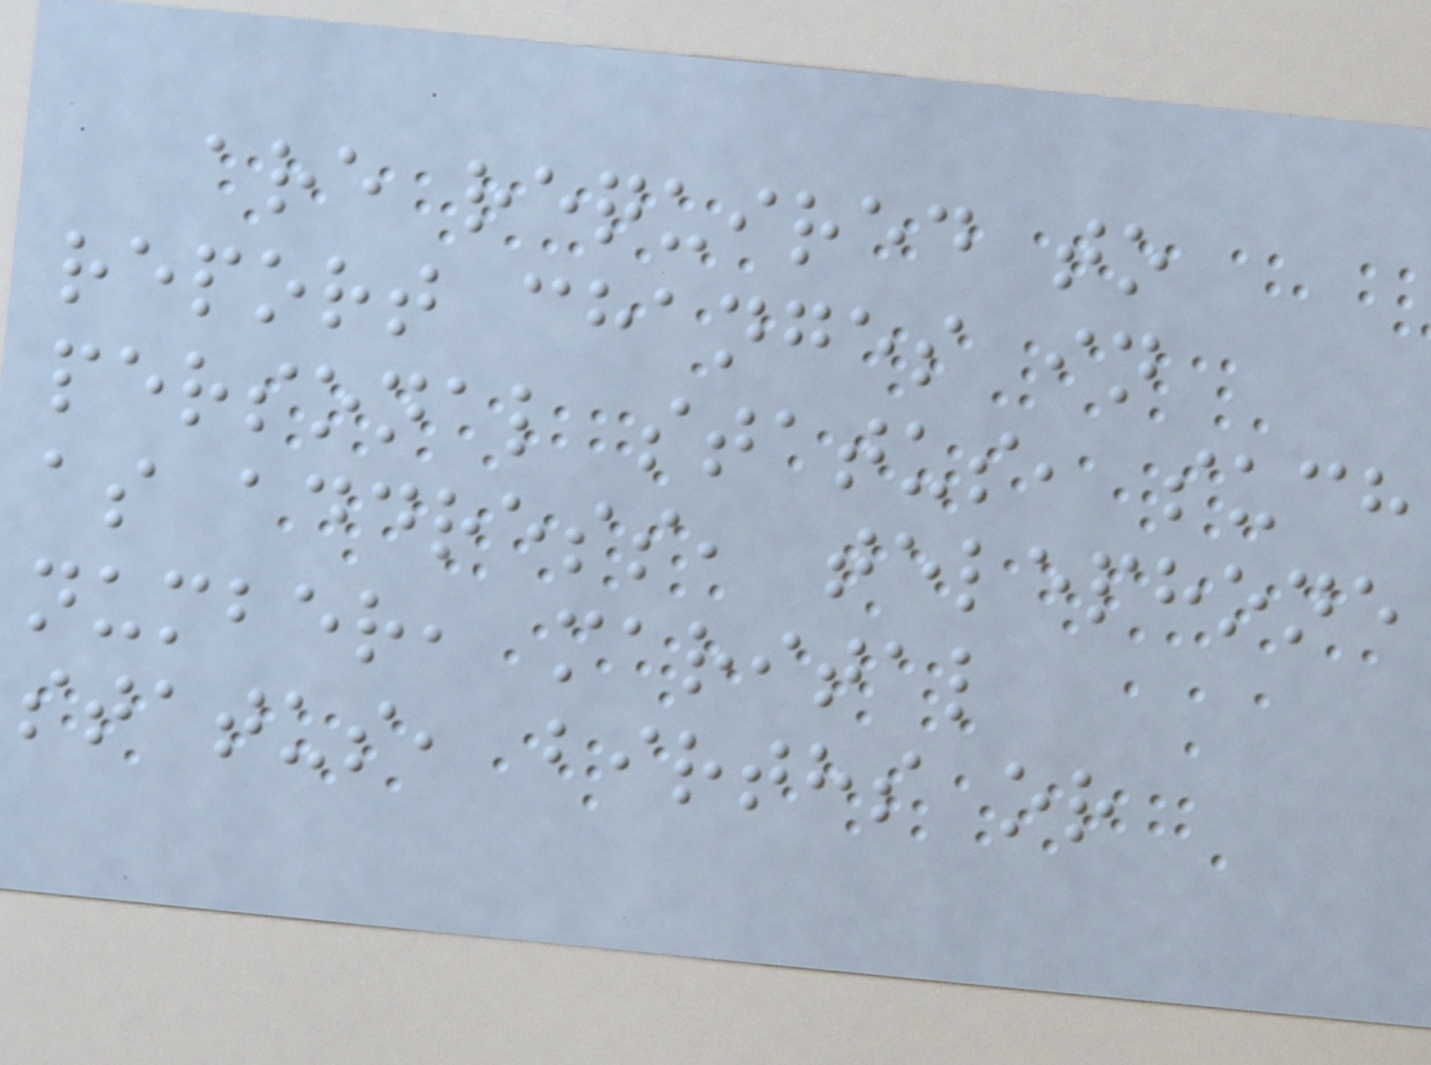are required to
report changes in
personal status, such
as address, telephone
number, marital
status, births or
